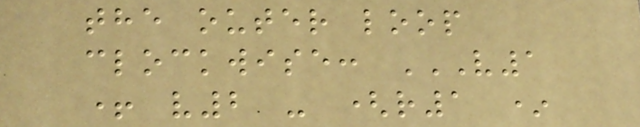the outer loop
clockwise: V1
+ V2 - (R1 *
